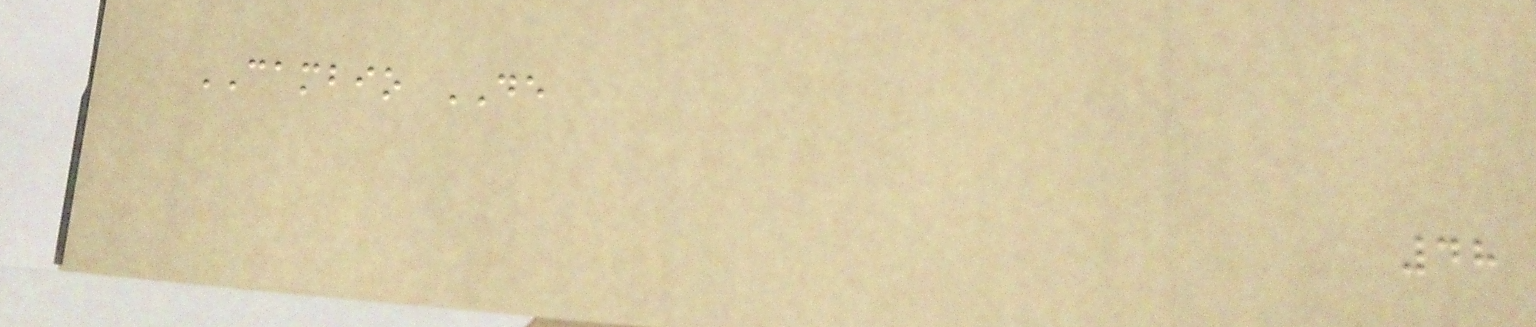CAMBIO DE
48
